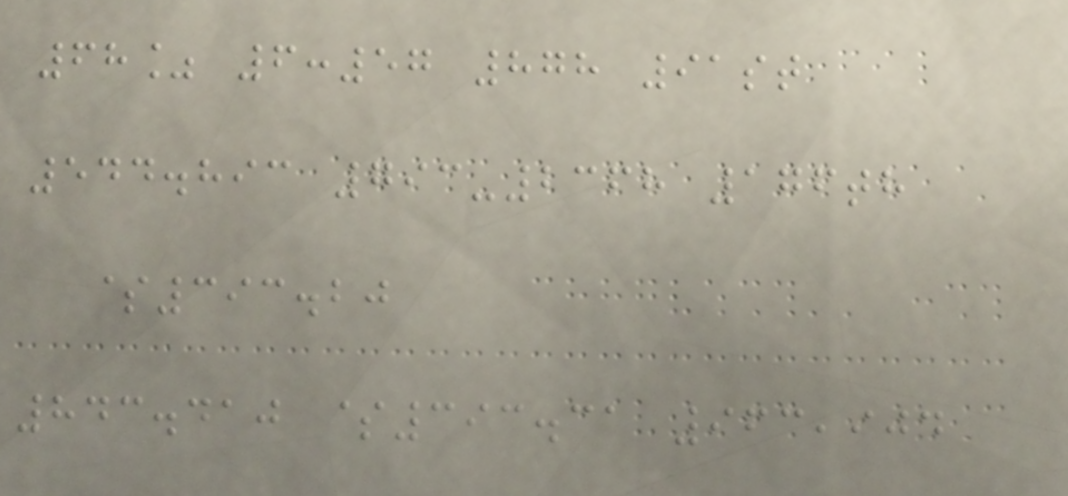68% 6:57 878 91st
544.893 793-2368 176th
$393.20
843.410 $393.31 963,904
